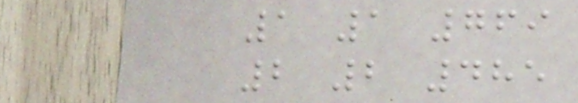1 1 769
2 2 485
